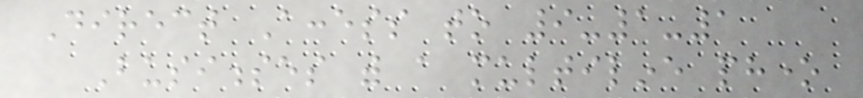Direct Access to 9-1-1
Businesses with a multiline phone
